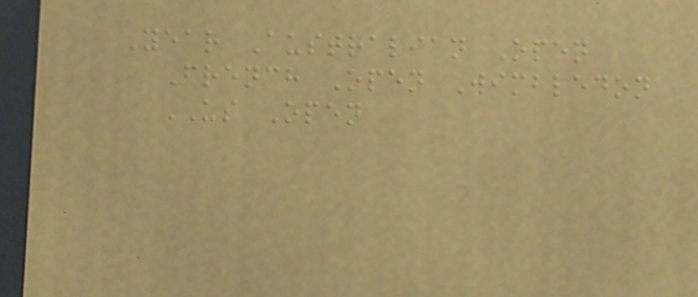Year Australian Open
French Open Wimbledon
US Open
